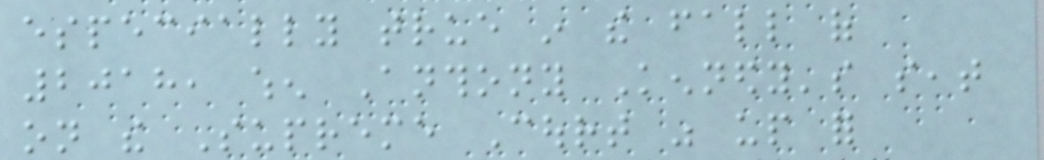especially true in the fall of
2018, when Anthony Kennedy's seat
on the Supreme Court was up for
